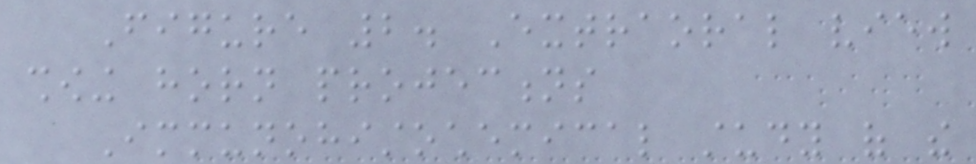Figure 2. Extraoral view
showing horn projections
Immunohistochemical study of the
